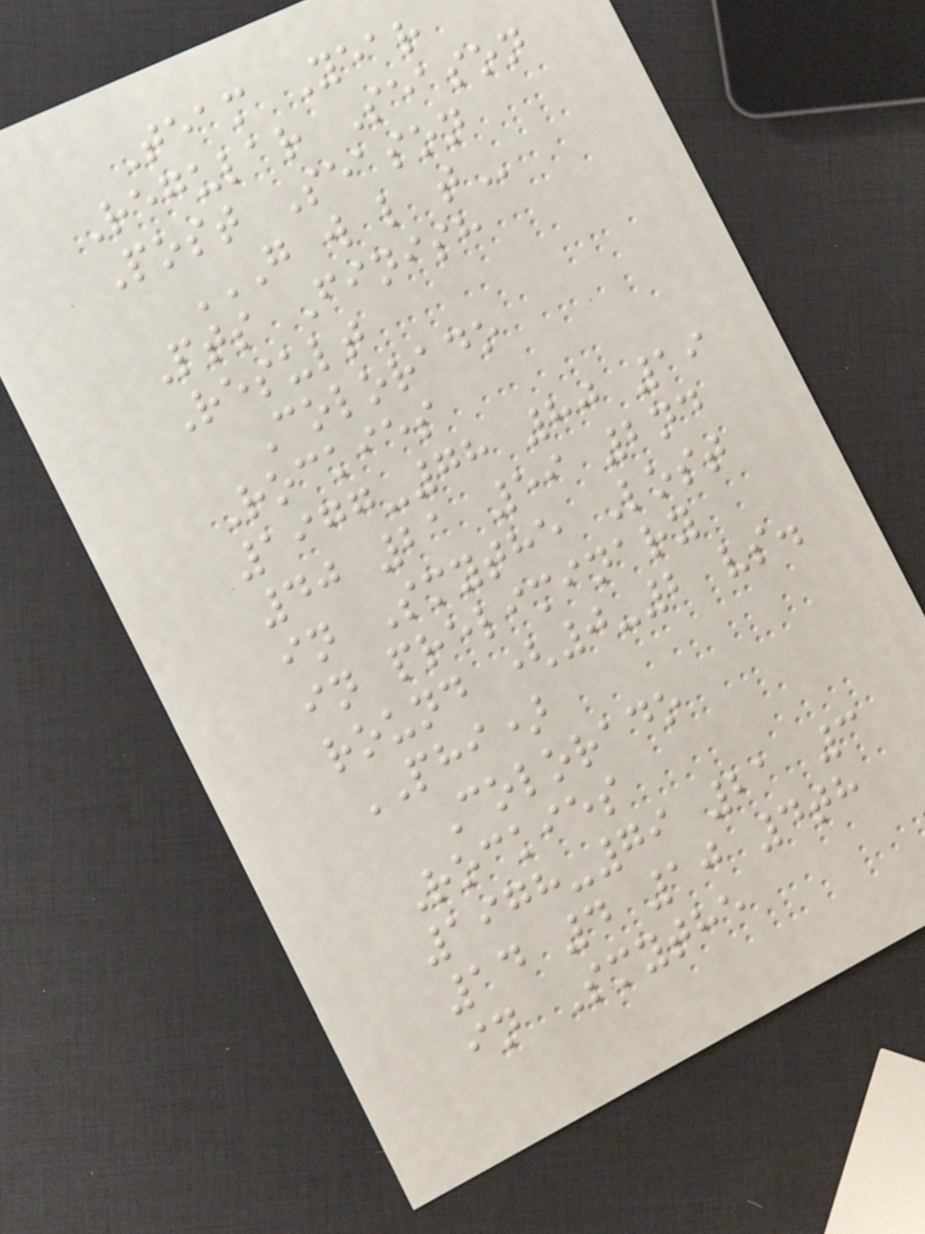Team Year
Regular Season
Post Season
G W L T
Pts Finish
Result
Colorado
Rockies
1977-78 80 19
40 21 59 2nd
in Smythe Lost
in preliminary
round (0-2 vs.
PHI)
Colorado
Rockies
1978-79 21 3
14 4 10 4th
in Smythe
